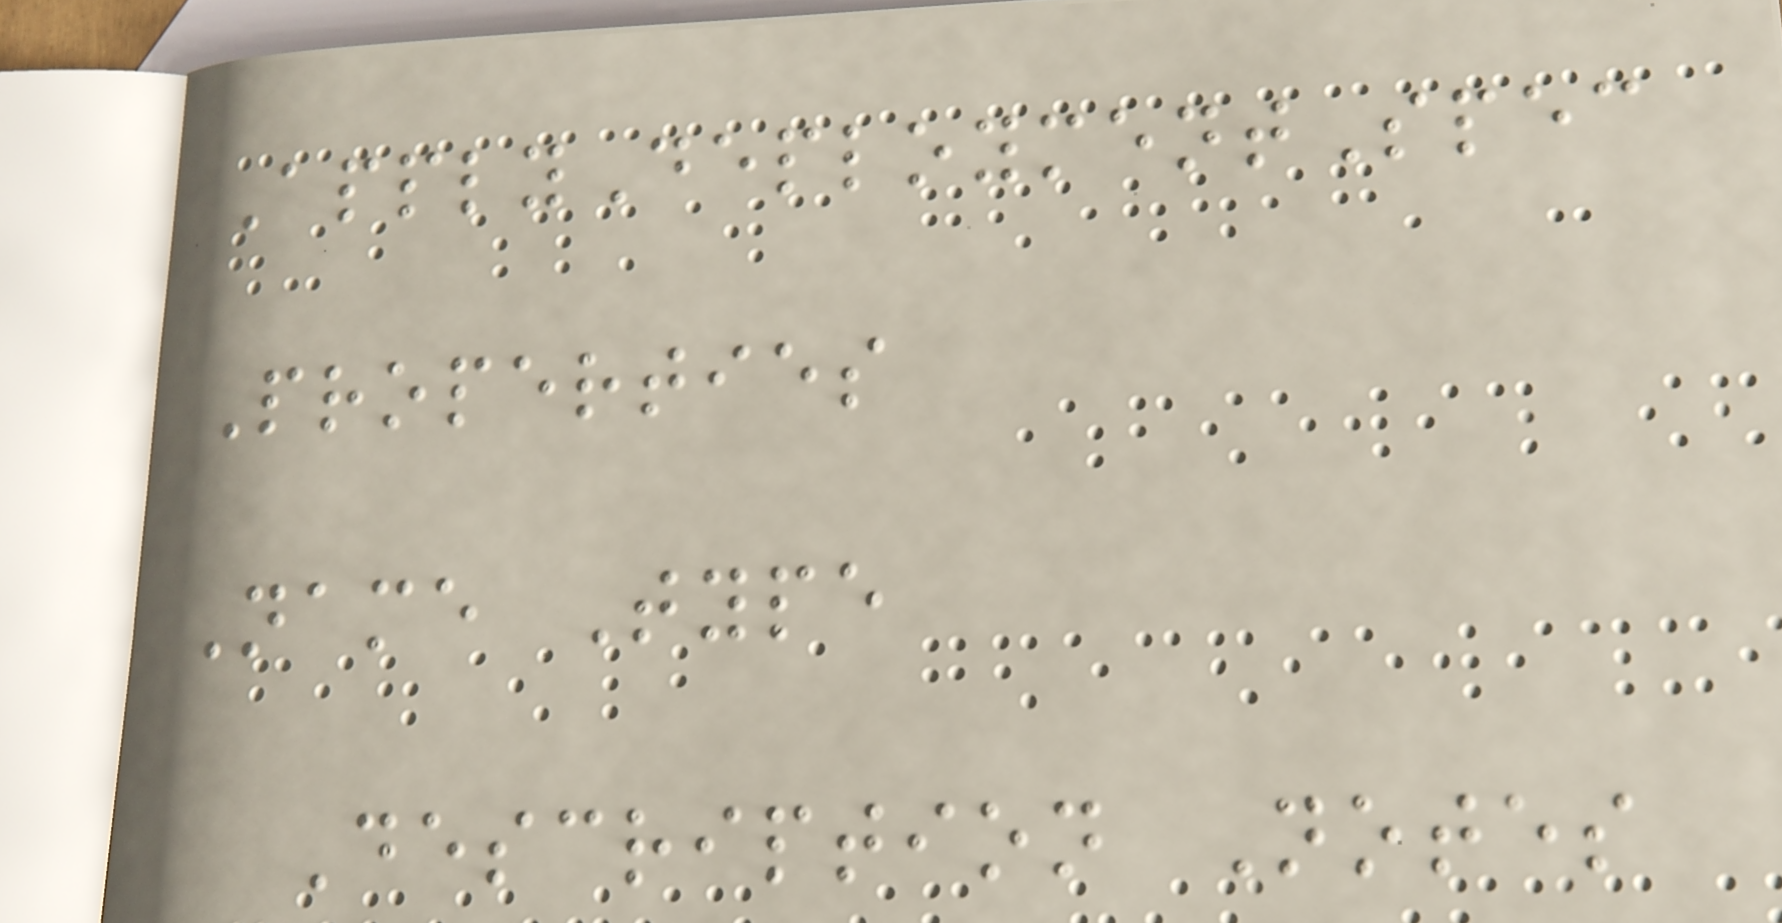ApplyDeploymentSpec
Properties
Name Type
Description Notes
